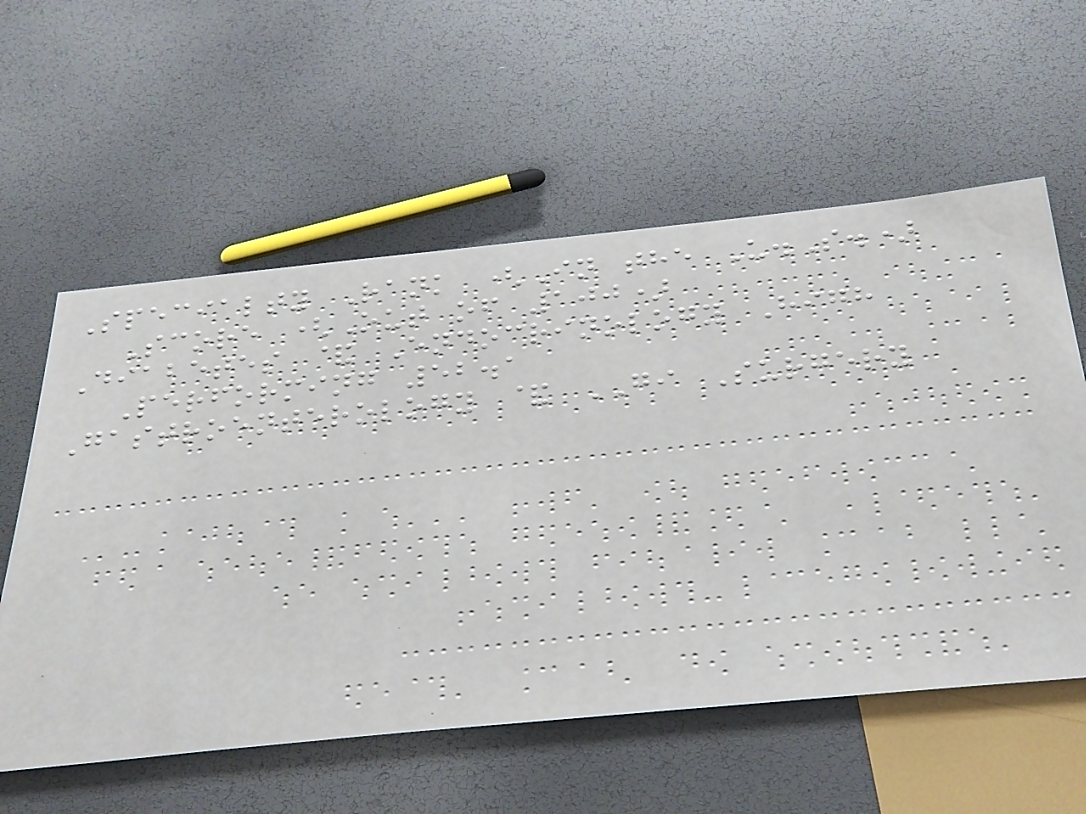Specialty Rank (In the U.S.)
Score (Out of 100)
Diabetes & Endocrinology High
Performing 52.1
Gastroenterology & GI Surgery
